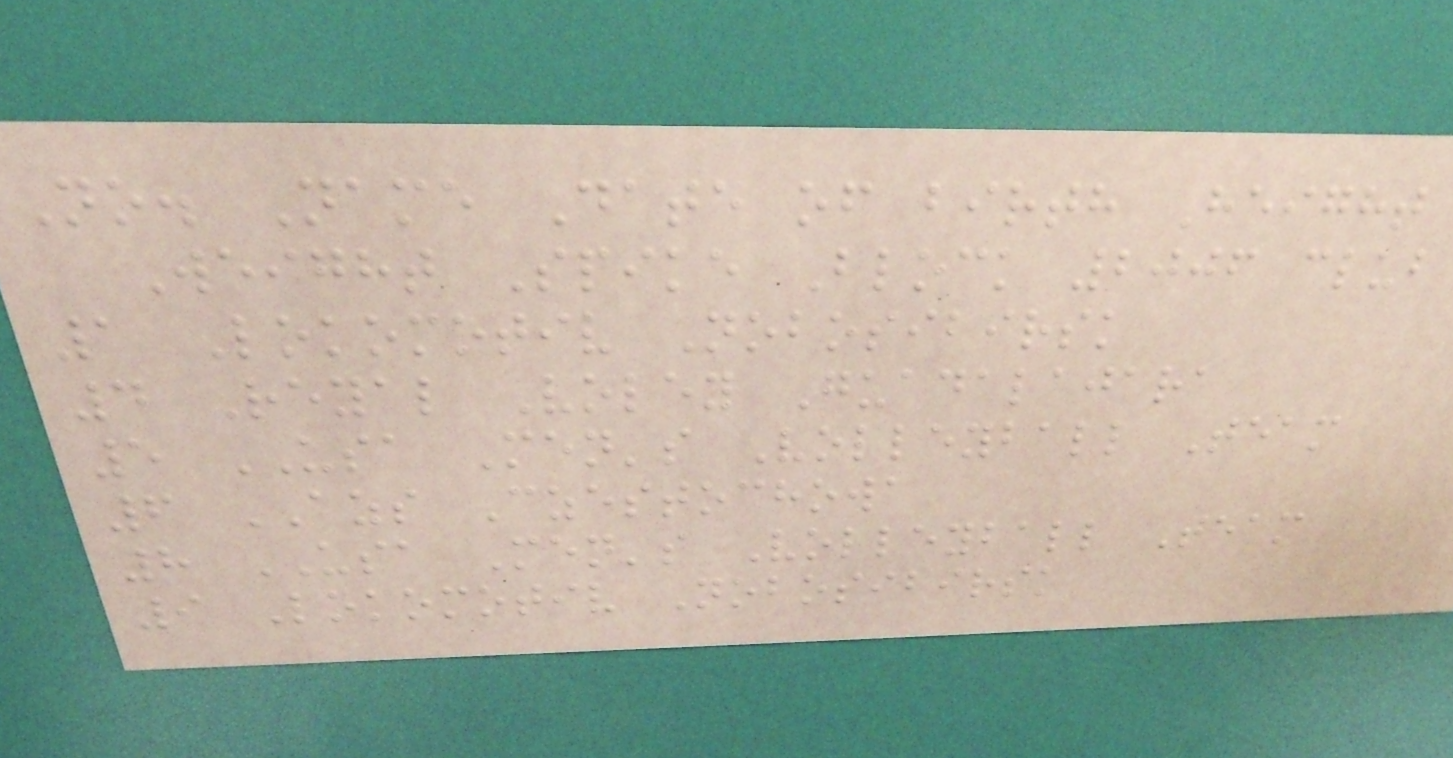No. Name Date of birth Height
Weight Spike Block 2006 club
1 Lokomotiv Nobosibirsk
4 Reyal Voley Guadalajara
5 USA Men's Volleyball Team
6 AZS Czestochowa
8 USA Men's Volleyball Team
9 Lokomotiv Nobosibirsk
